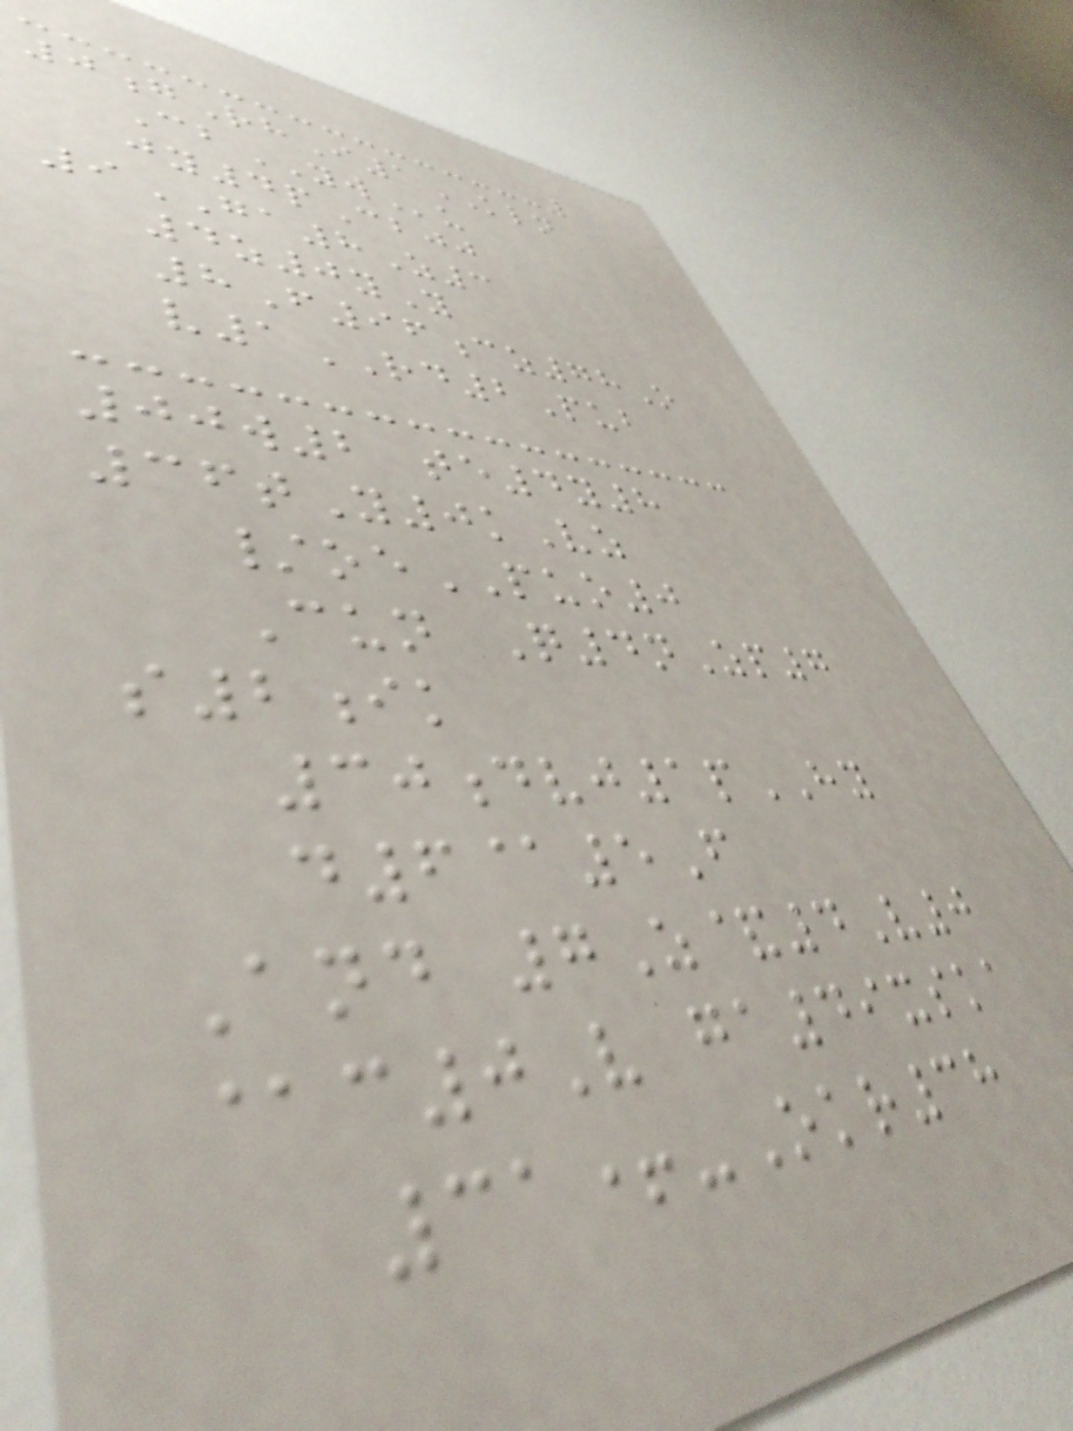0gRhI1KLN
CbYWu
jy4pCbjj
9GA8Z3
4z0yY
8F96cz78O
v1RD2Pub
00w2 te4y8
36tY0kVz
/oePUO0
Cun Q4nZp7
s2ik
30dvj1pHY
d6@5F
And 7Z&4V0
@c0V ga49xska
31+-Okr38
